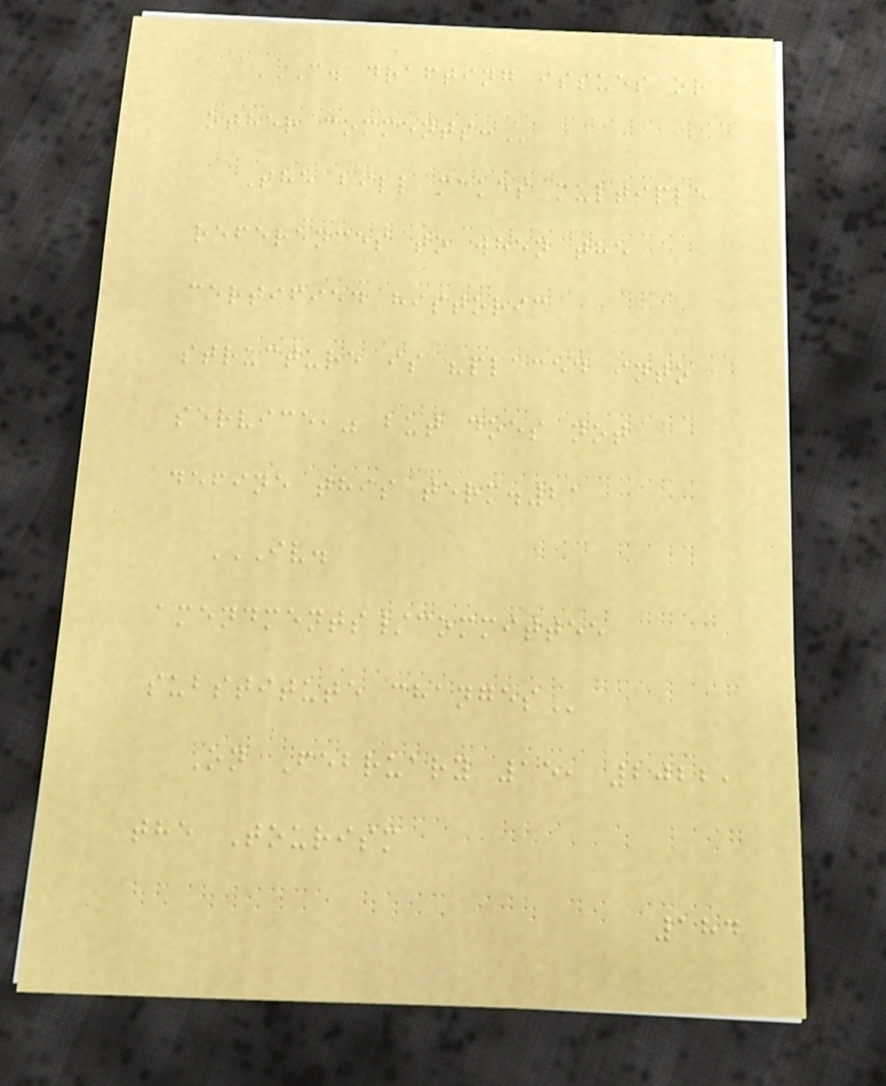C. DRAFTING ISSUES OR
OTHER COMMENTS:
The bill makes multiple
references to when the
certified historic
structure is "placed into
service," but does not
define this term.21
IV.
AMENDMENTS/COMMITTEE
SUBSTITUTE CHANGES
On February 15, 2022,
the Tourism
184
